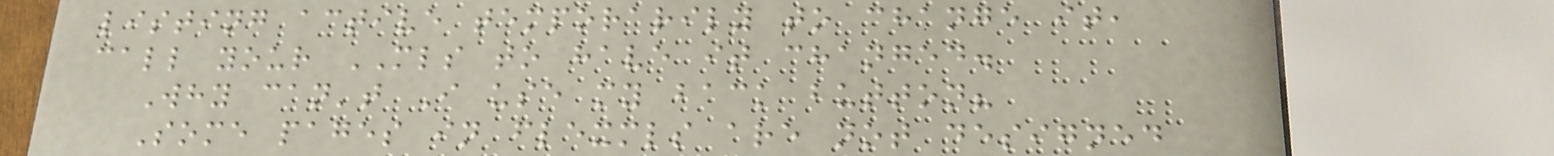listing active temporarily to change it,
call your MLS to have it changed.
Why can't I use my back button?
Some pages in flexmls are not designed
